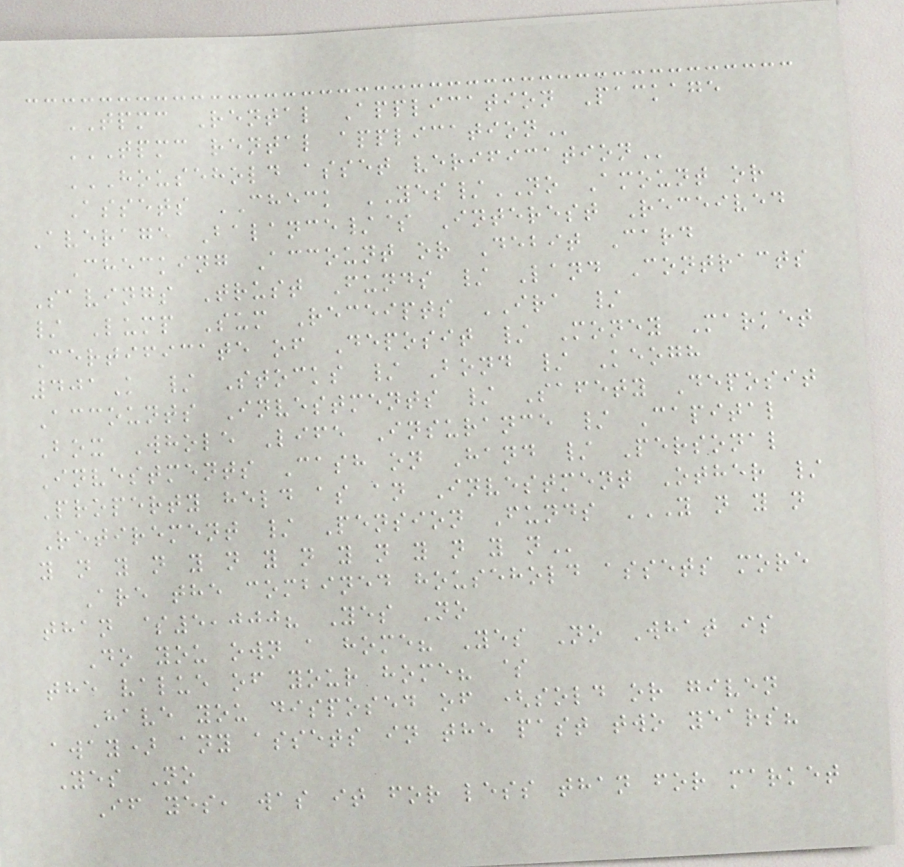TPMC Rental Application Package
TPMC RENTAL APPLICATION
HOUSEHOLD ASSET VERIFICATION
Assets CHECK YES/NO Amount or
Average Balance/$ Interest Received
Checking Account or Debit Card
Savings Trust Funds / Land Contracts
/ Lump Sum Receipts IRA /
Certificate of Deposit / Money Market
401K / Stocks / Bond / Keogh
Accounts Investments / Safety Deposit
Box Whole Life Insurance / Capital
Investments Cash on Hand / Personal
Property held as an Investment Other /
Retirement / Pension Funds Y N Y N
Y N Y N Y N Y N Y N Y N Y N
Are the combined household assets more
than $5,000? Yes No
Do you own a home? Yes No What is
the value of your home? $
Have you disposed of (sold or given
away) any assets in the past two years?
Yes No
If yes, was it for less than for market
